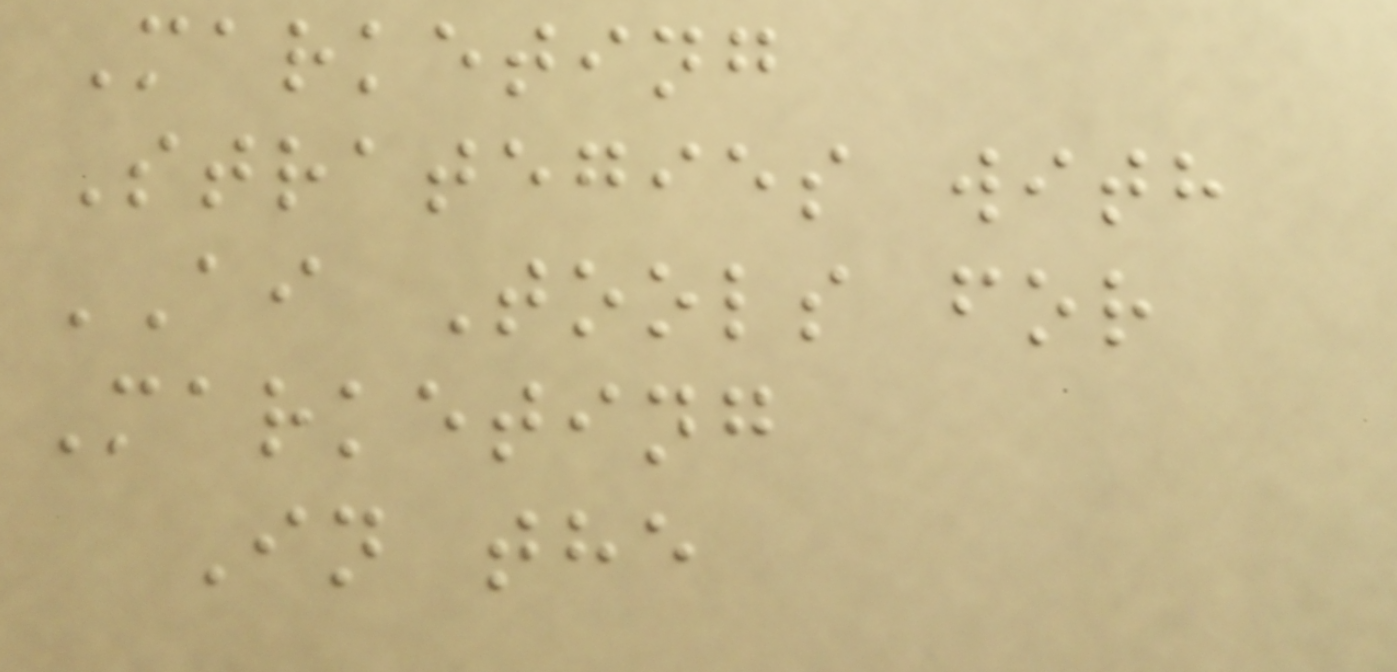Marketing
Strategies with
AI Tools for
Marketing
In the
